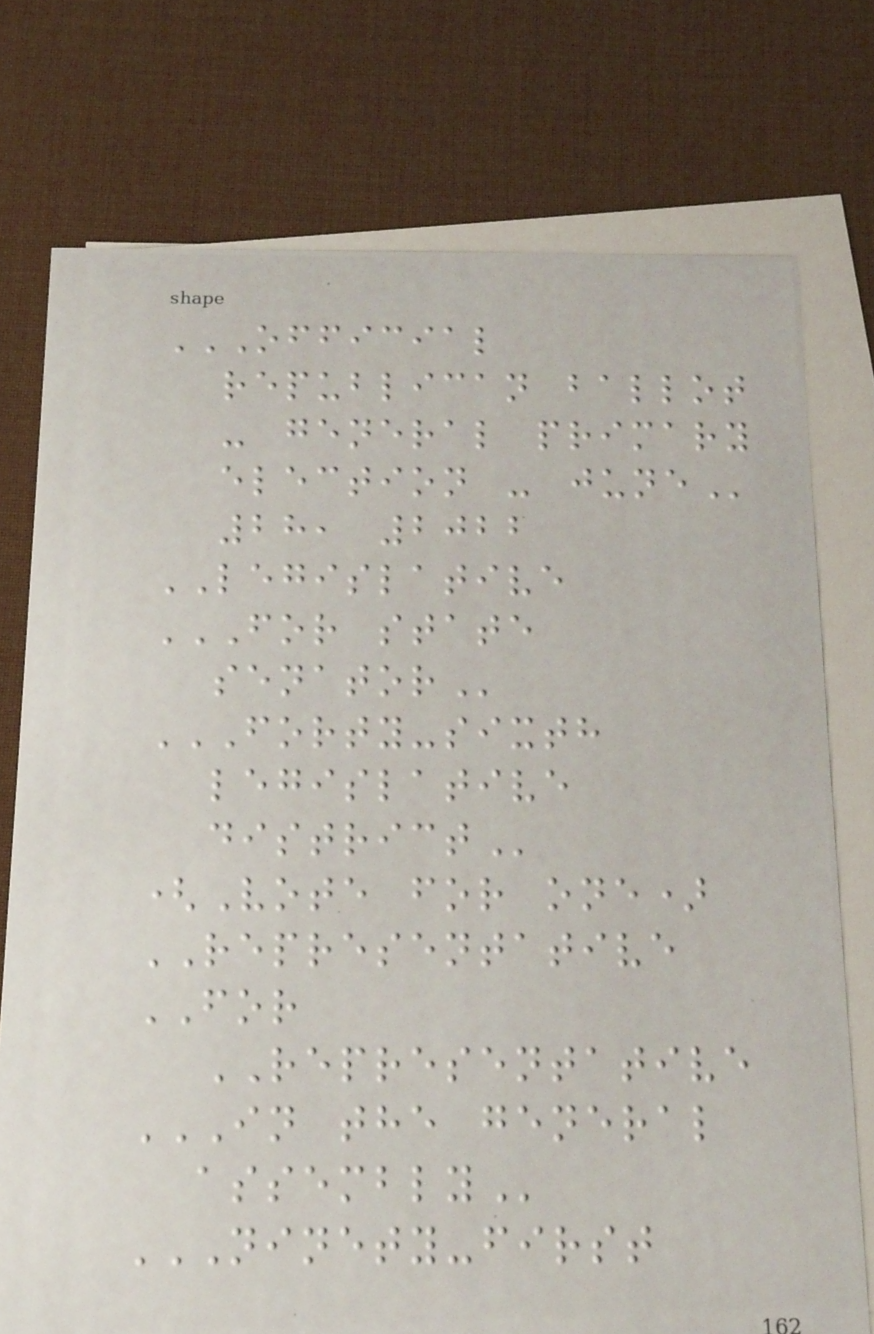OFFICIAL
REPUBLICAN BALLOT
- GENERAL PRIMARY
ELECTION - JUNE
28, 2022
LEGISLATIVE
FOR STATE
SENATOR
FORTY-SIXTH
LEGISLATIVE
DISTRICT
(Vote for one)
REPRESENTATIVE
FOR
REPRESENTATIVE
IN THE GENERAL
ASSEMBLY
NINETY-FIRST
